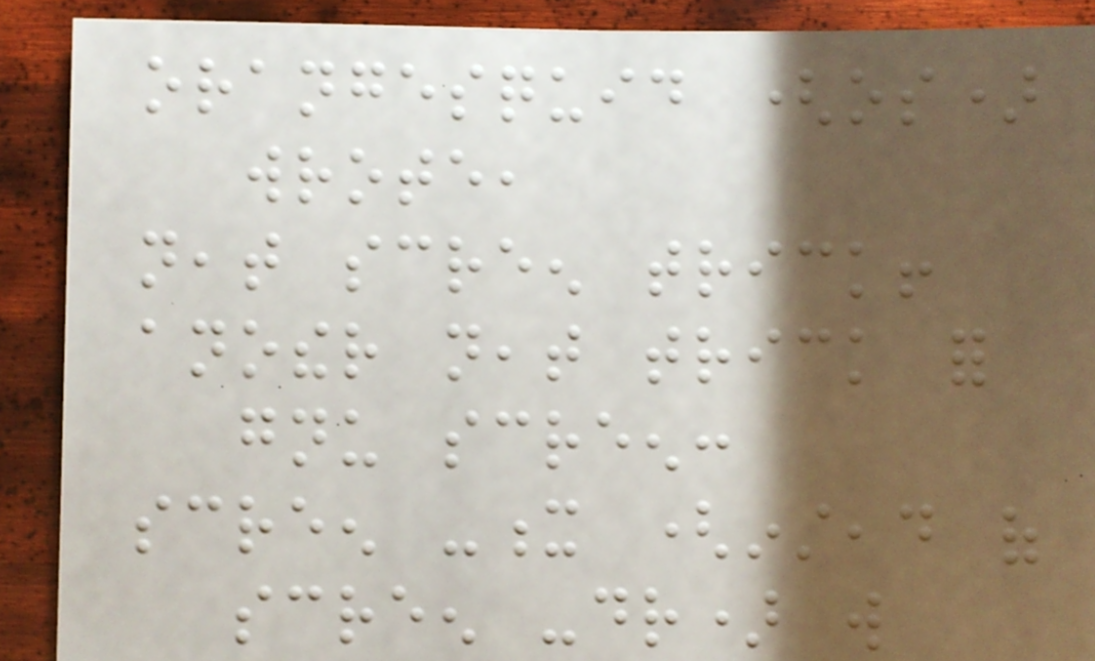orangesquid (os)
wrote,
neat screen trick!
another neat trick for
gnu screen:
screen -x (instead of
screen -dr) will
